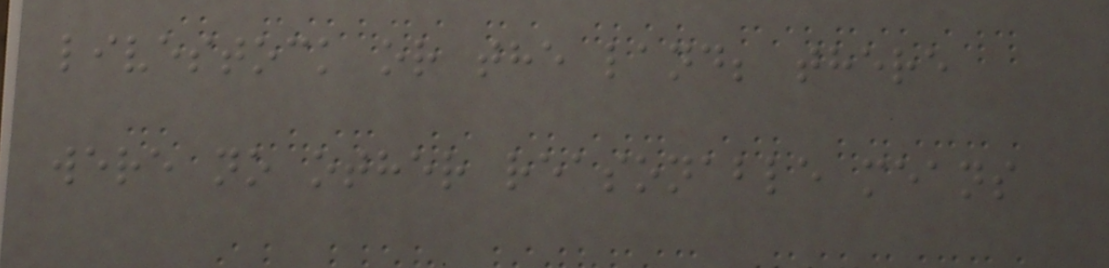livestock or the land; there
were no other reasonable means
